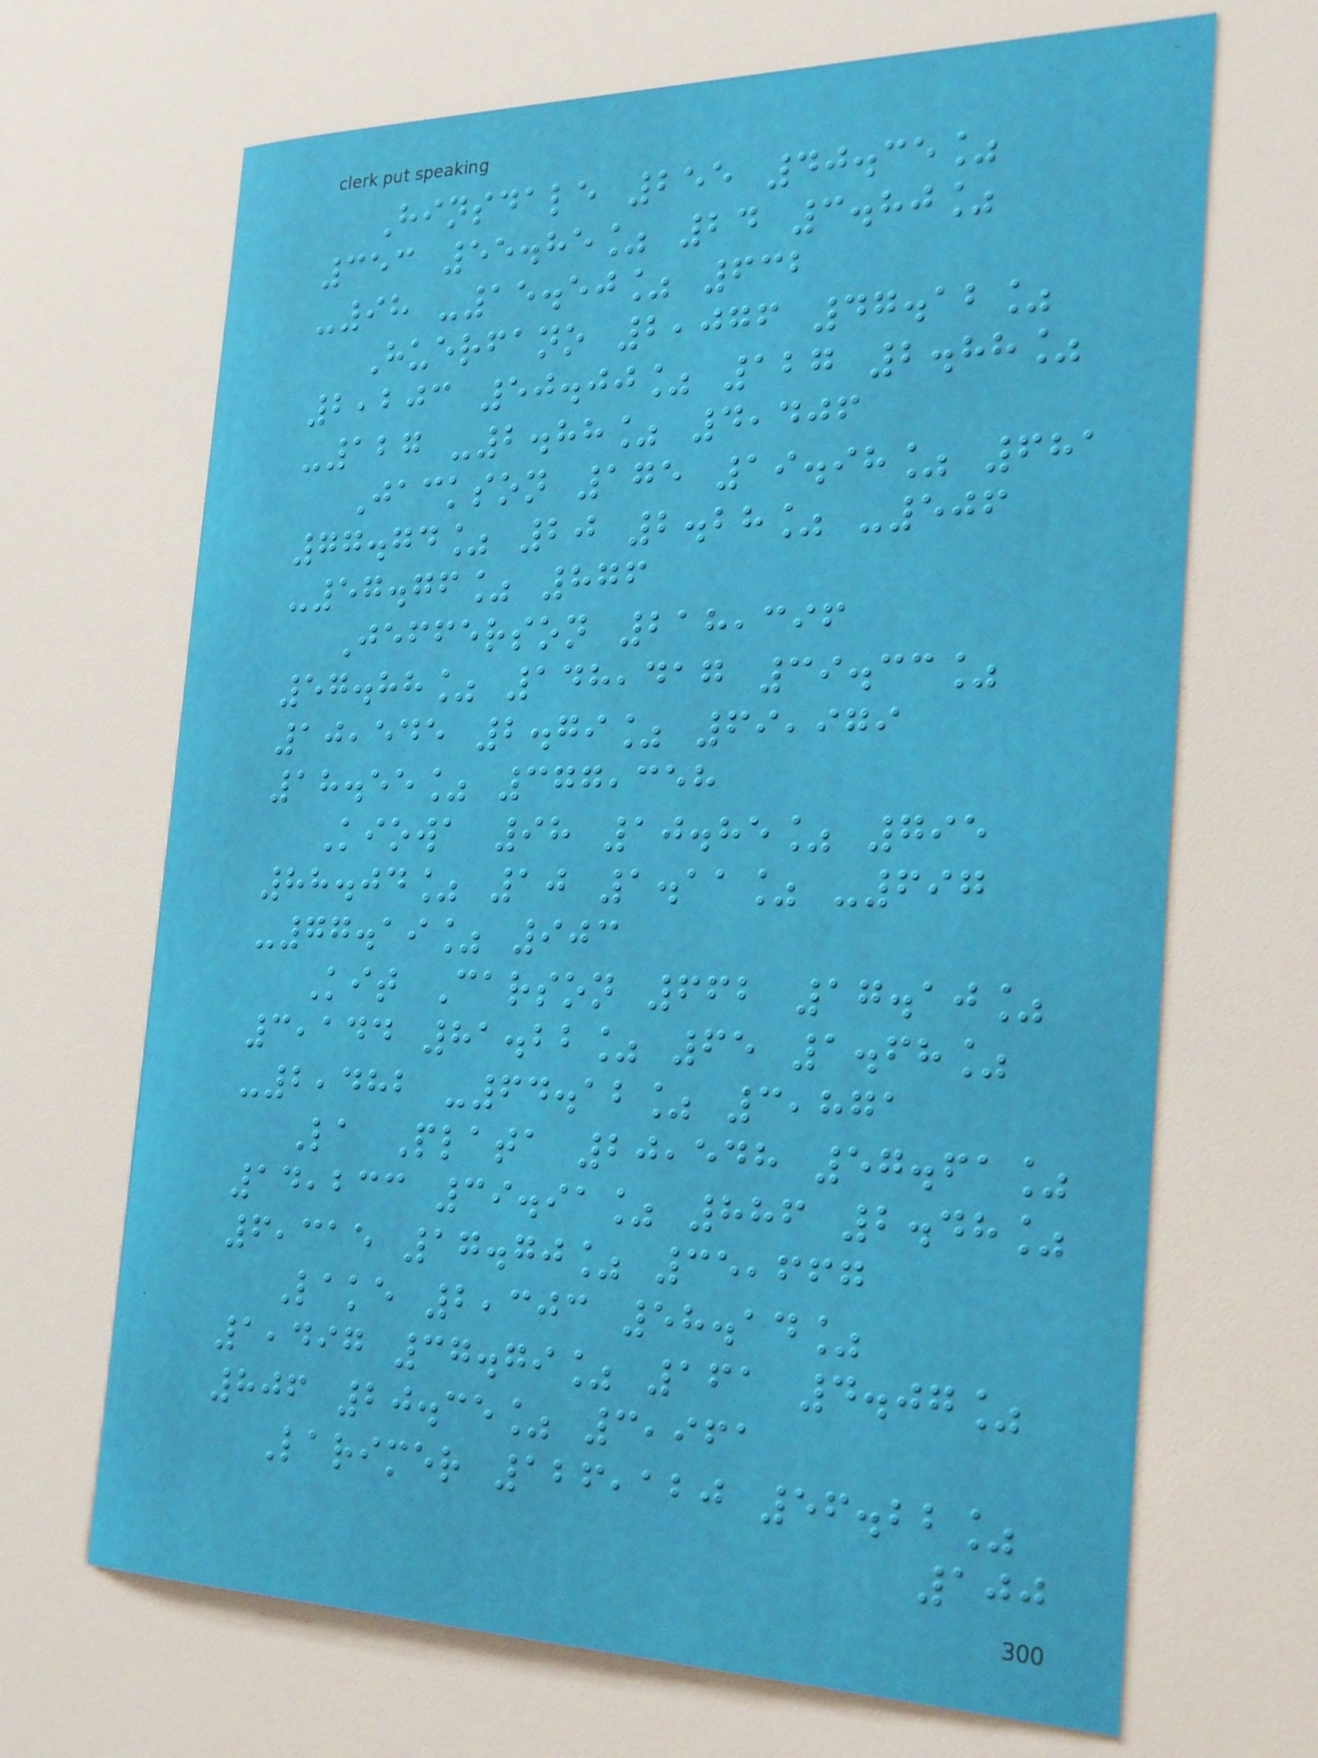Hinsdale 255 40.35%
353 55.85% 24 3.80%
-98 -15.50% 632
Huerfano 2,076 47.12%
2,203 50.00% 127 2.88%
-127 -2.88% 4,406
Jackson 175 19.98% 681
77.74% 20 2.28% -506
-57.76% 876
Jefferson 218,396
57.88% 148,417 39.33%
10,545 2.79% 69,979
18.55% 377,358
Kiowa 98 10.85% 795
88.04% 10 1.11% -697
-77.19% 903
Kit Carson 662 17.10%
3,144 81.22% 65 1.68%
-2,482 -64.12% 3,871
La Plata 20,548 57.61%
14,233 39.91% 886 2.48%
6,315 17.70% 35,667
Lake 2,303 58.14%
1,497 37.79% 161 4.07%
806 20.35% 3,961
Larimer 126,120 56.22%
100
